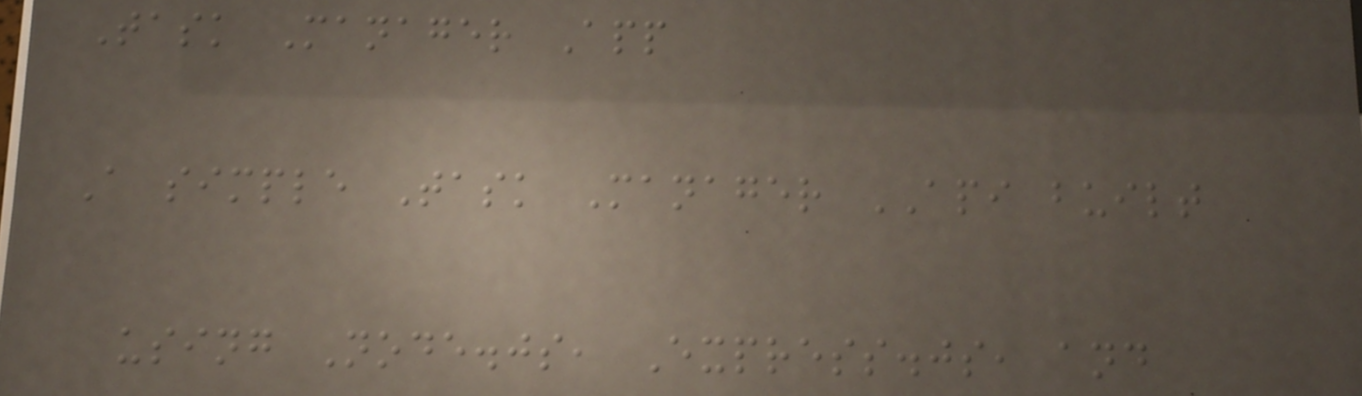Task Manager App
A simple Task Manager API built
using Node.js, Express.js, and
